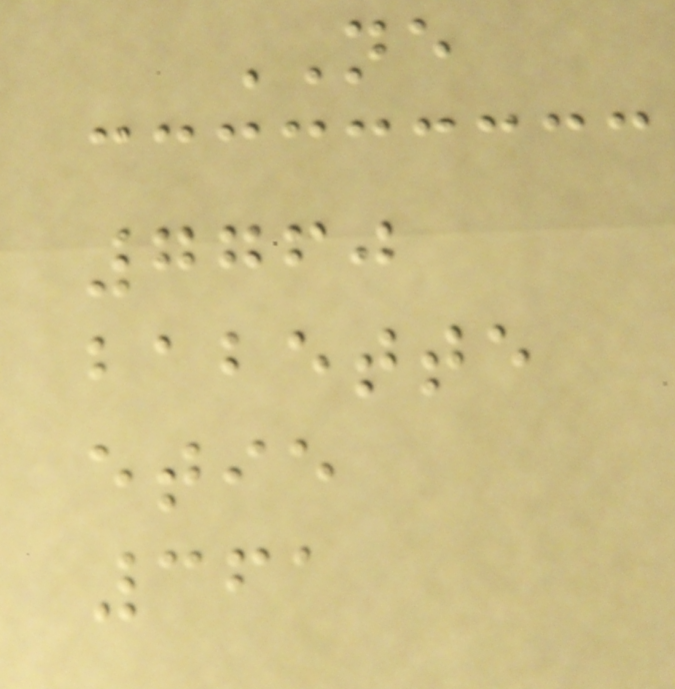NE
7760
babette
etie
361
